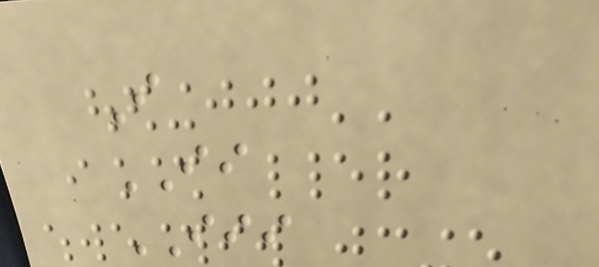I
II
III
